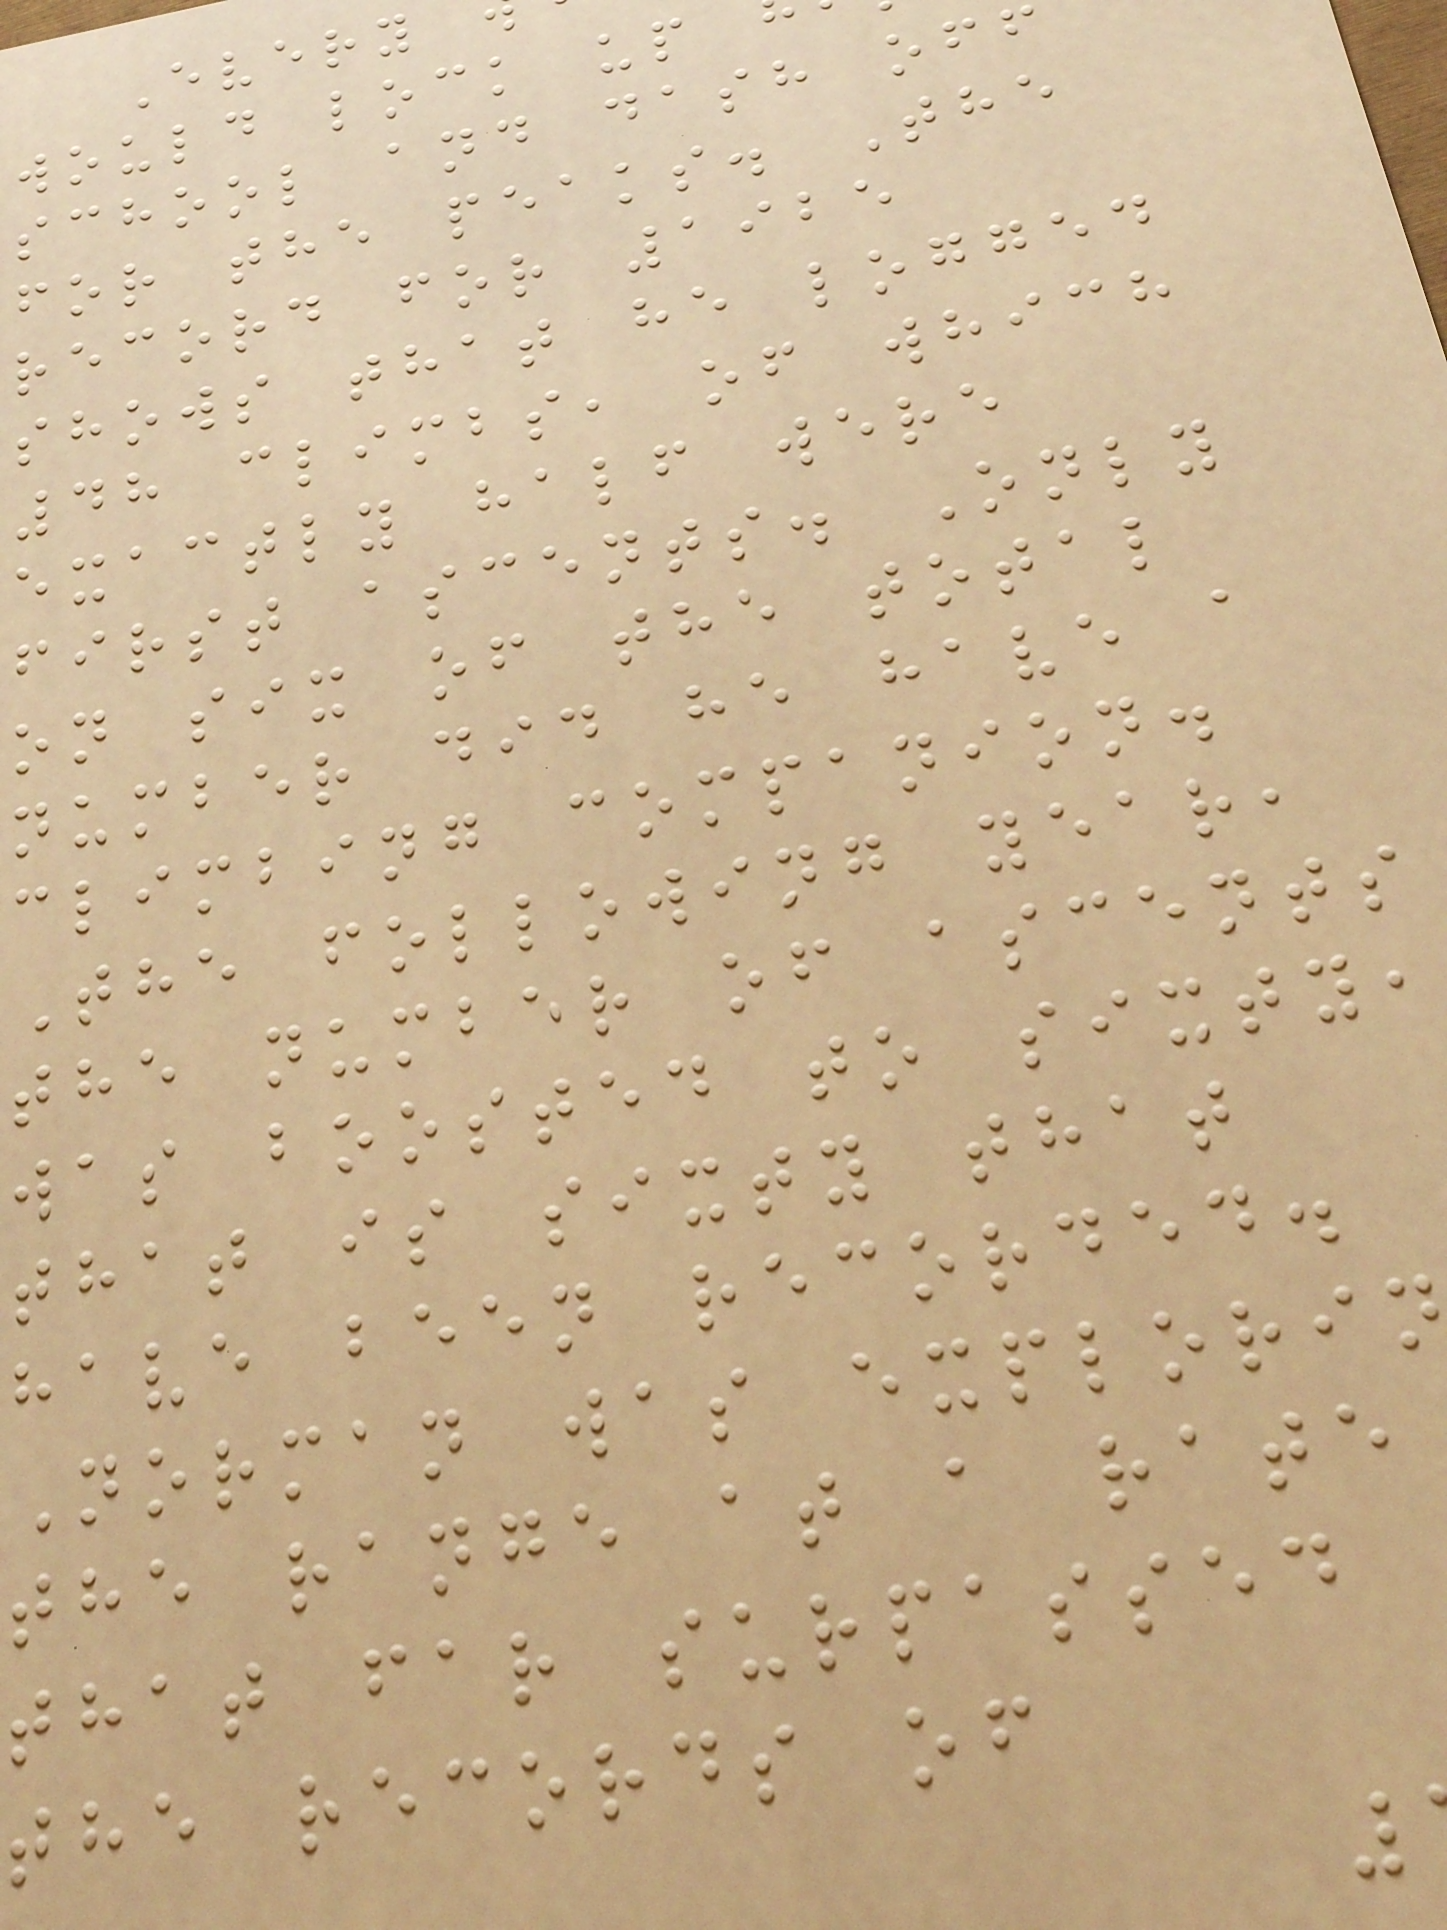Every
would lock up
school and dash off
for the peaks. The
record for 1925
shows that he logged
48 climbs, of which
exactly half were
first ascents. Only
on six of the total
number did he have a
climbing companion.
The following year,
the number of ascents
was boosted to sixty,
that is sixty that
have been recorded.
Norman was explorin
the range at a rate
that far surpassed
the records of
